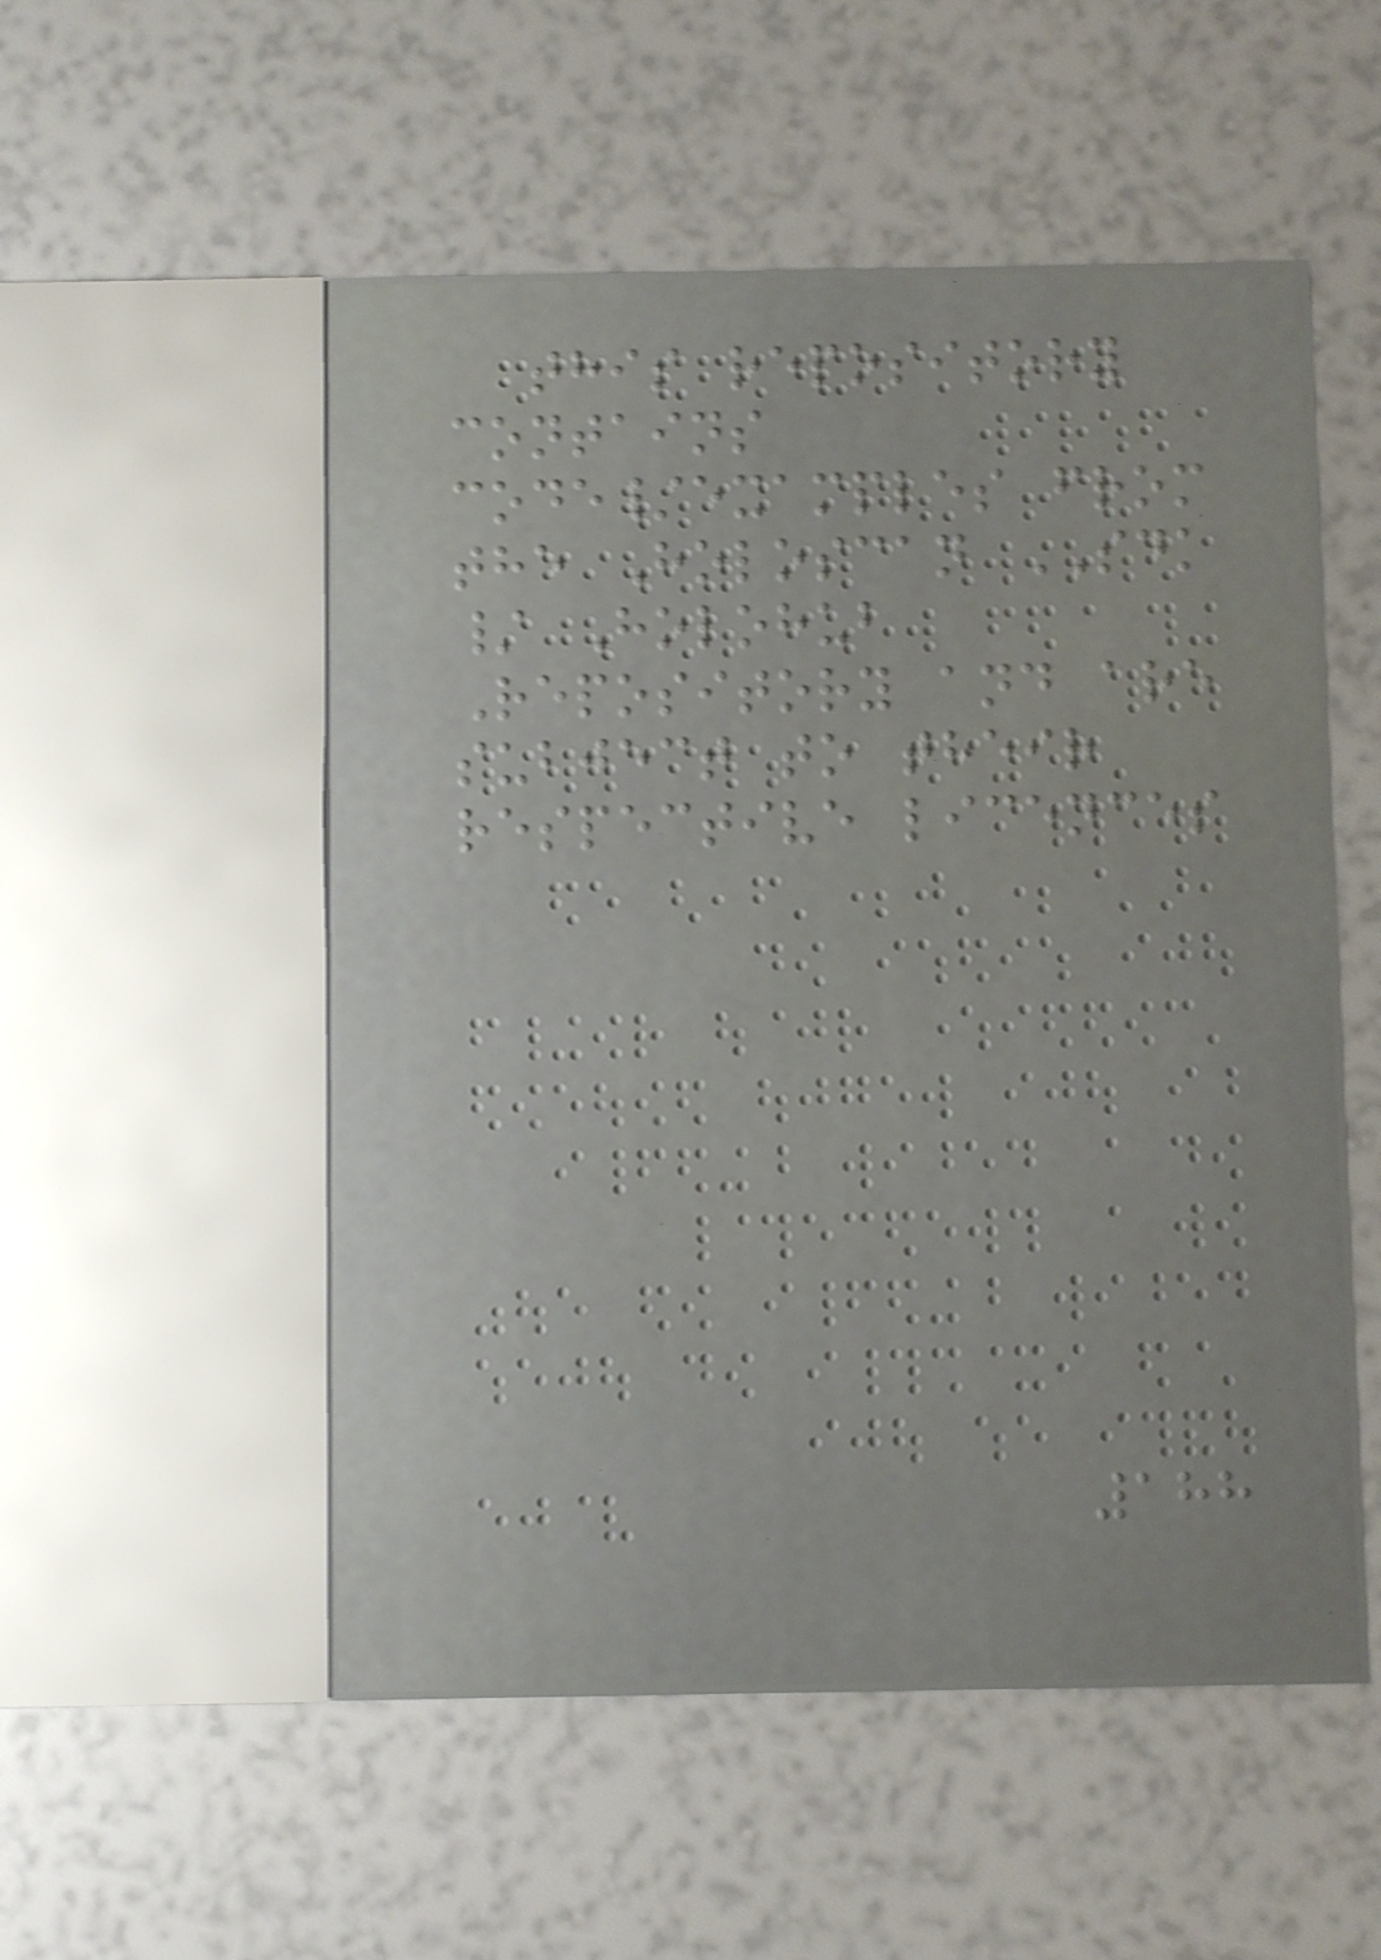this repository
contains
code/examples from
the Holoscan SDK
/ Holohub
Repository and are
subject to their
respective licences
188
